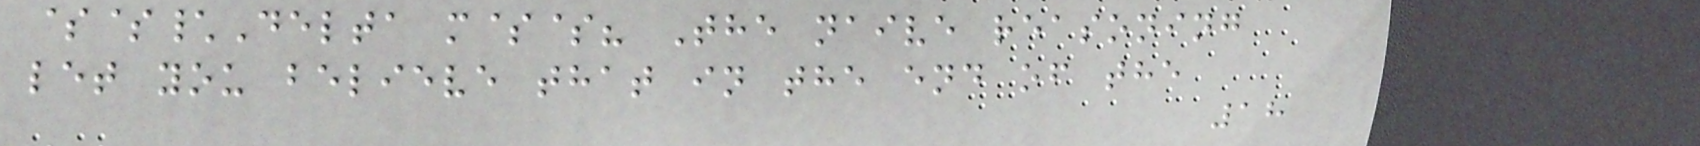$$\Delta m$$? The naive reasoning
let you believe that in the end of the
18
